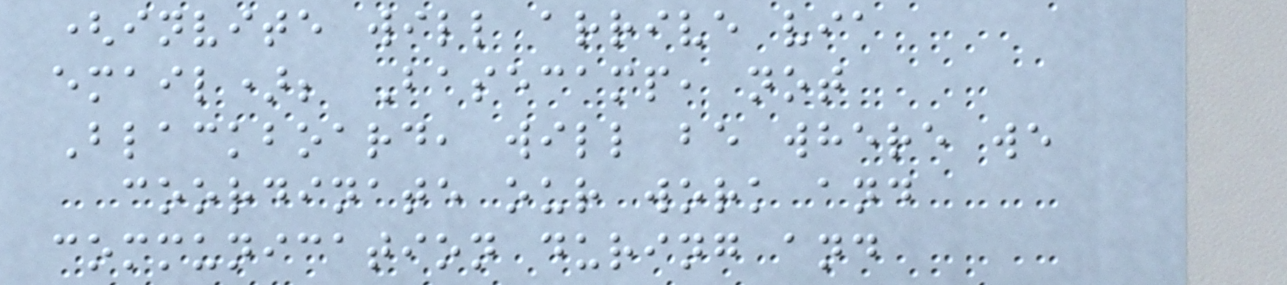(invite will arrive via
email); Basecamp, not
Blackboard, will be where we
coordinate our work and
communication during and
